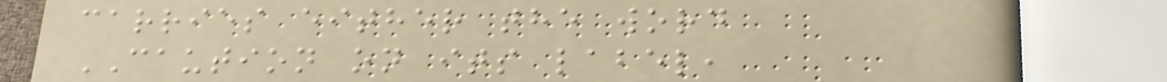carries either the word
CAUTION on its label,
